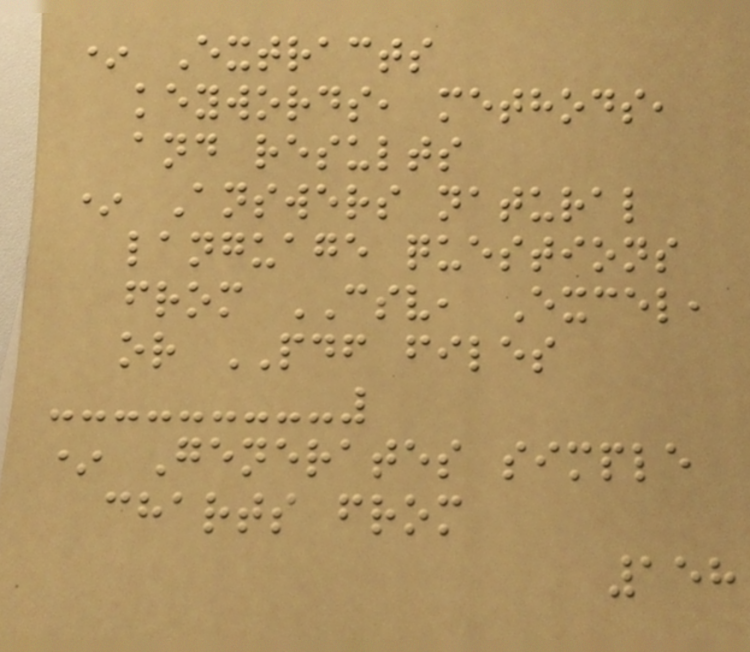* Extracts
keywords, methods,
and results
* Answers natural
language questions
from CSV, Excel,
or PDF files
* Generates simple
charts from
158
